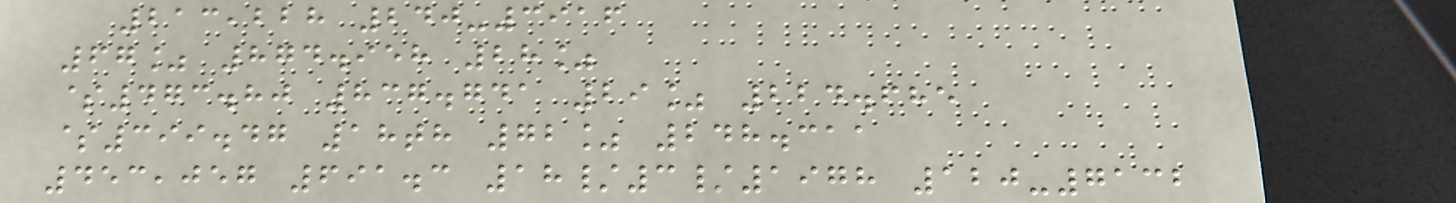213,228 240-3916
67% 874.958 28%
$473.80 837.741 29% 224.685
$399.47 18th 72% 248.311
453,057 691.3 18/3/1978 120-7132
